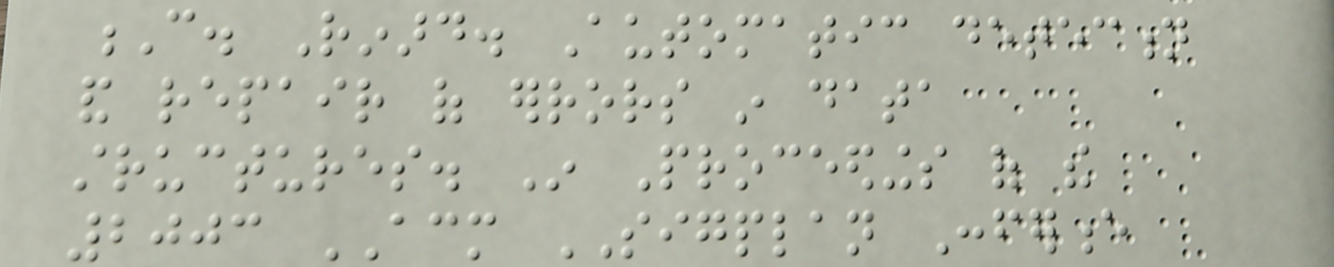C. Rinard. Automatic detection
and repair of errors in data
structures. In Proceedings of the
2003 ACM SIGPLAN Conference
